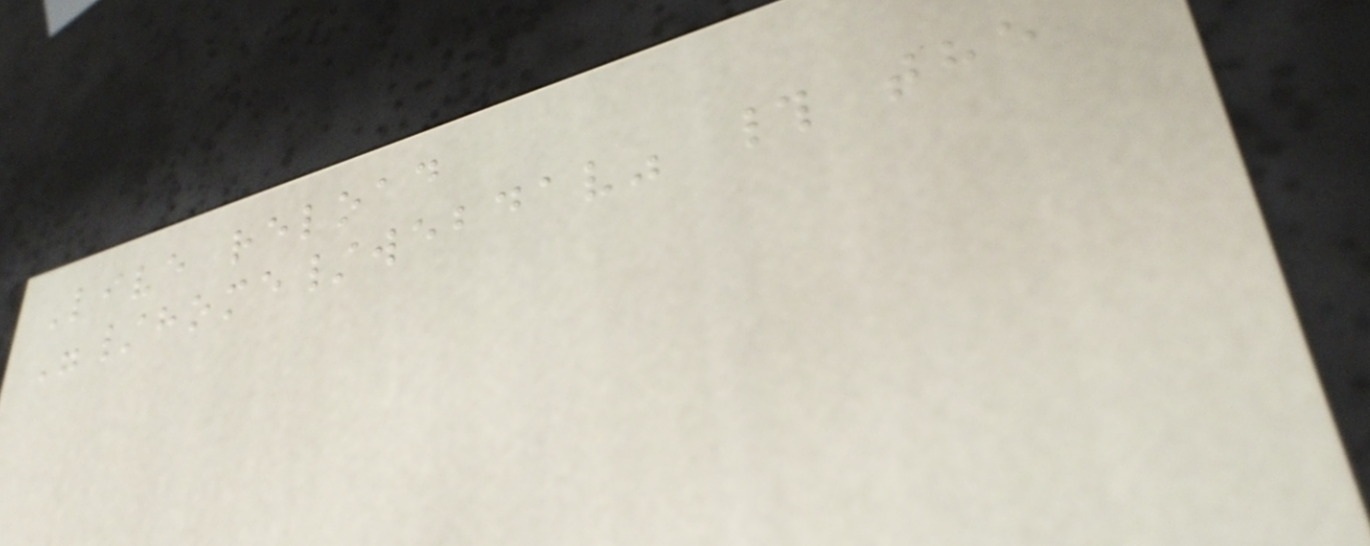Live reload
"/home/webdav" # the
